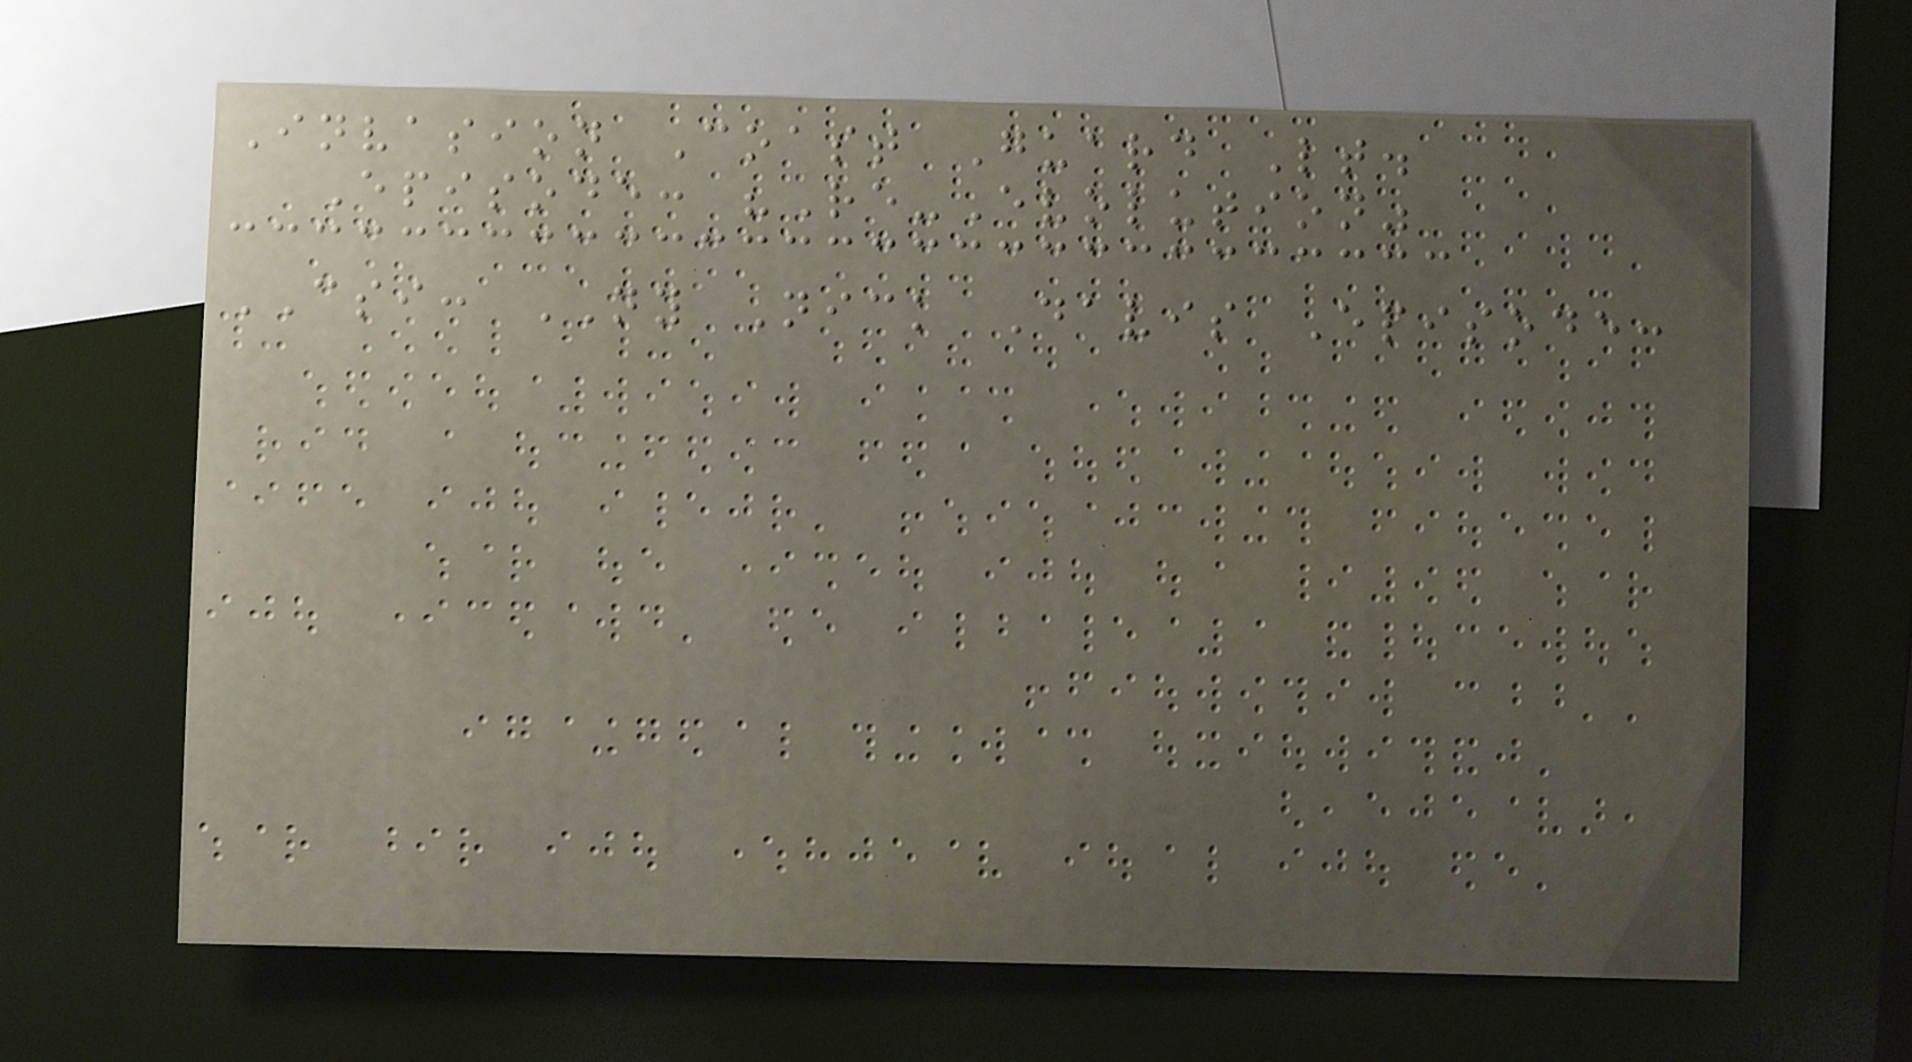Invasion Coast Guard Lt.
Episode: "Re-Evolution"
CSI: NY Nick Davis Episode:
